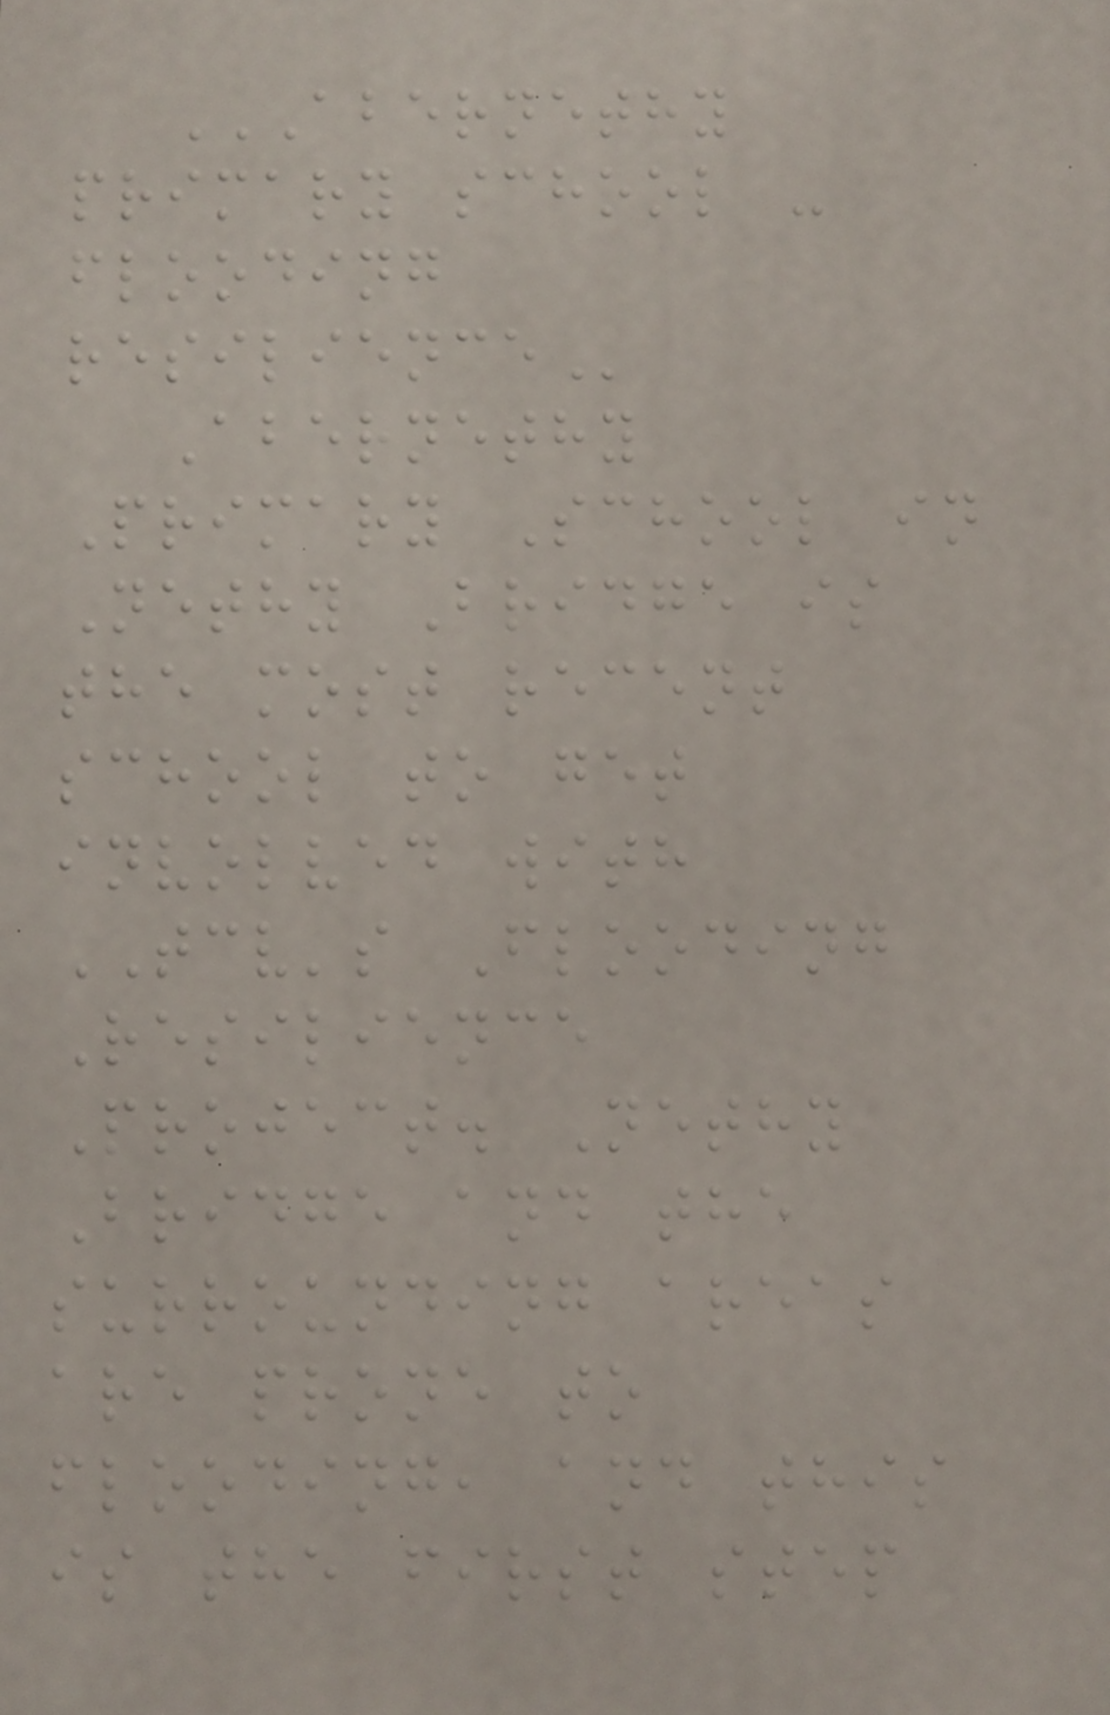ABERNETHY
PRIMARY SCHOOL -
FLOODING
RESILIENCE
Abernethy
Primary School in
Nethy Bridge is
the most recent
school to get
involved with
TCV's Flooding
Resilience
Project. Nethy
Bridge and the
surrounding areas
are prone to
flooding, and this
is the first step
